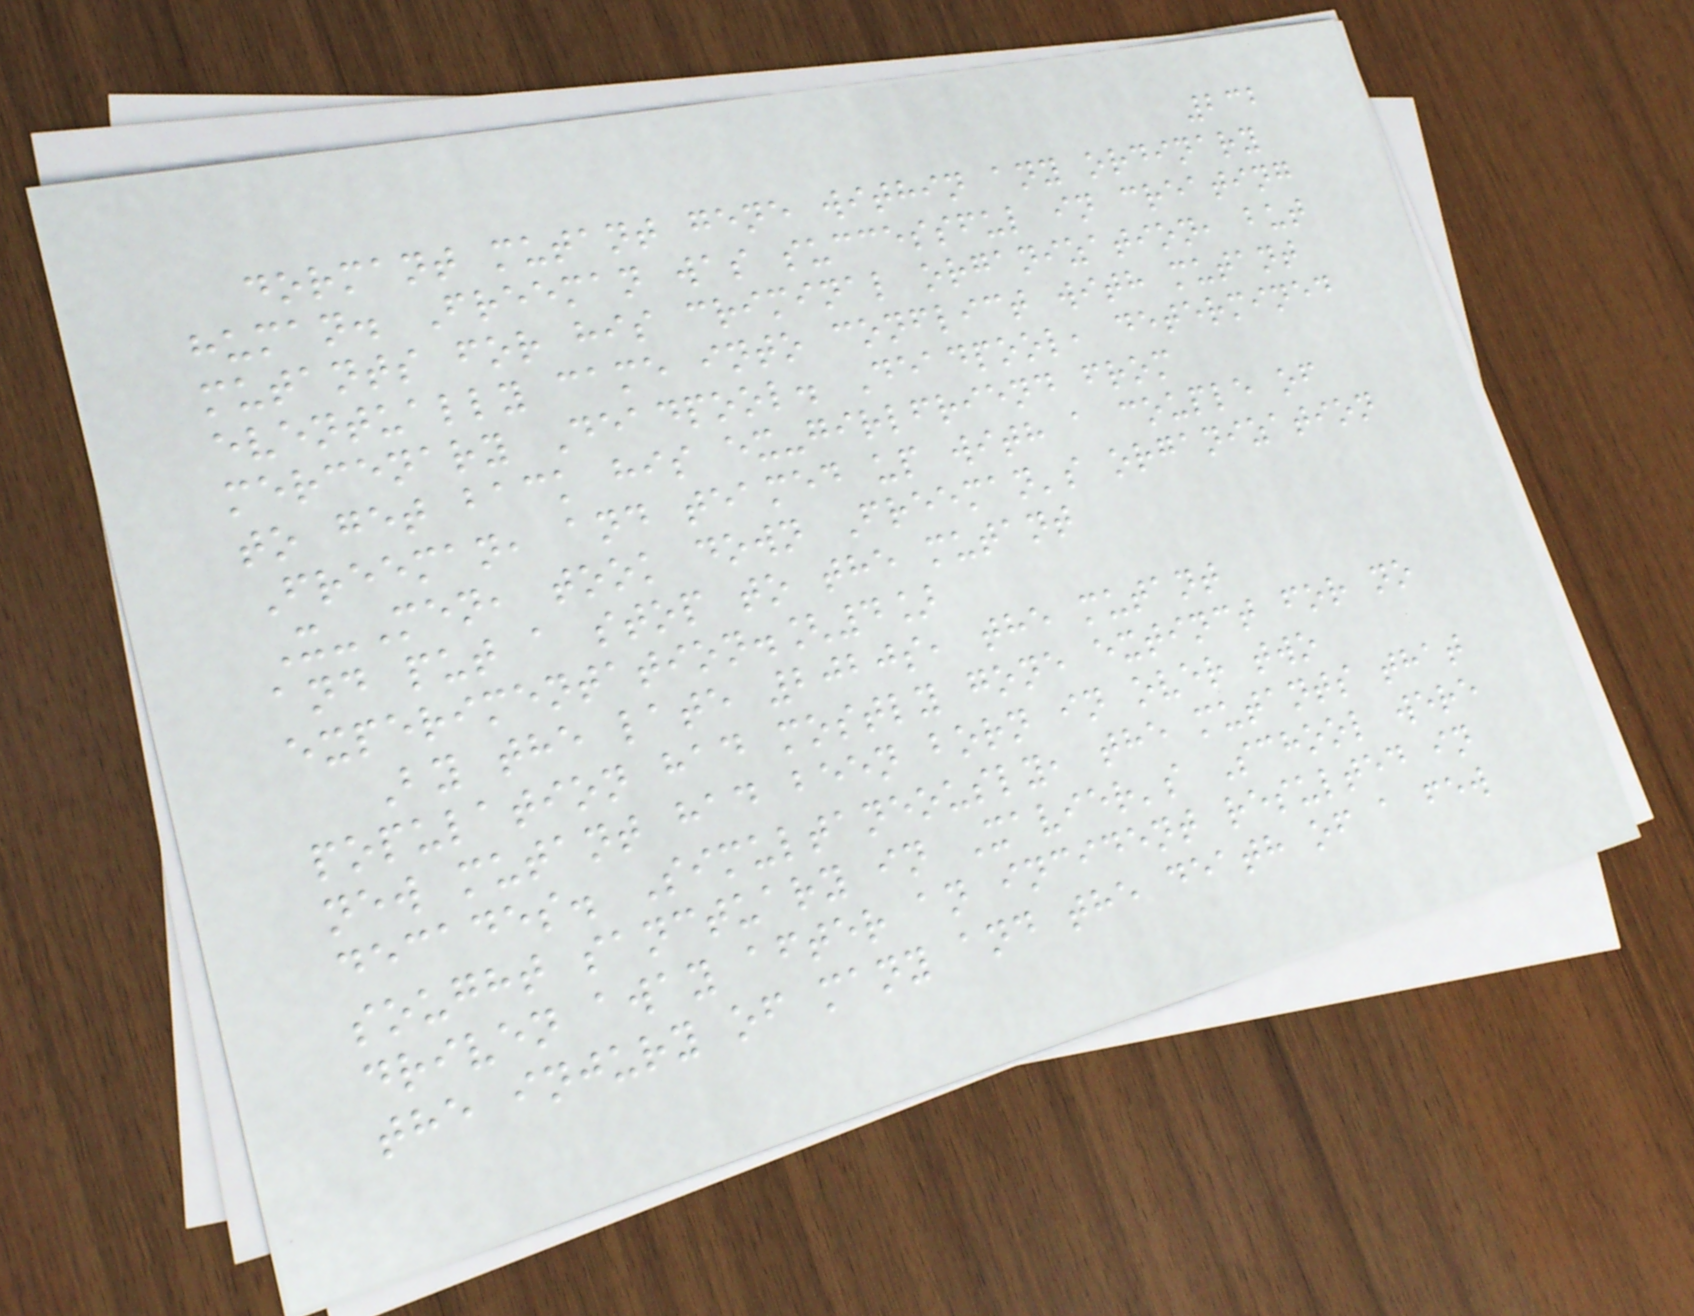232
dormant mutant gene within any ordinary
human. Freeman was successful in creating
mutants for his criminal organization, but
eventually came into conflict with mutant
mercenary Deadpool. Deadpool, determined
to get back his ex-girlfriend from
Freeman, and teamed up with a couple of
X-Men, took down Freeman's organization
and put a stop to the mutant
experimentation.[4]
By the late 2020s, the mutant
population had mostly gone extinct for no
new mutant had been born in over two
decades. Simultaneously, the mutants that
sought sanctuary in Xavier's School were
driven away after an incident resulted in
the injury of many and the death of a few
